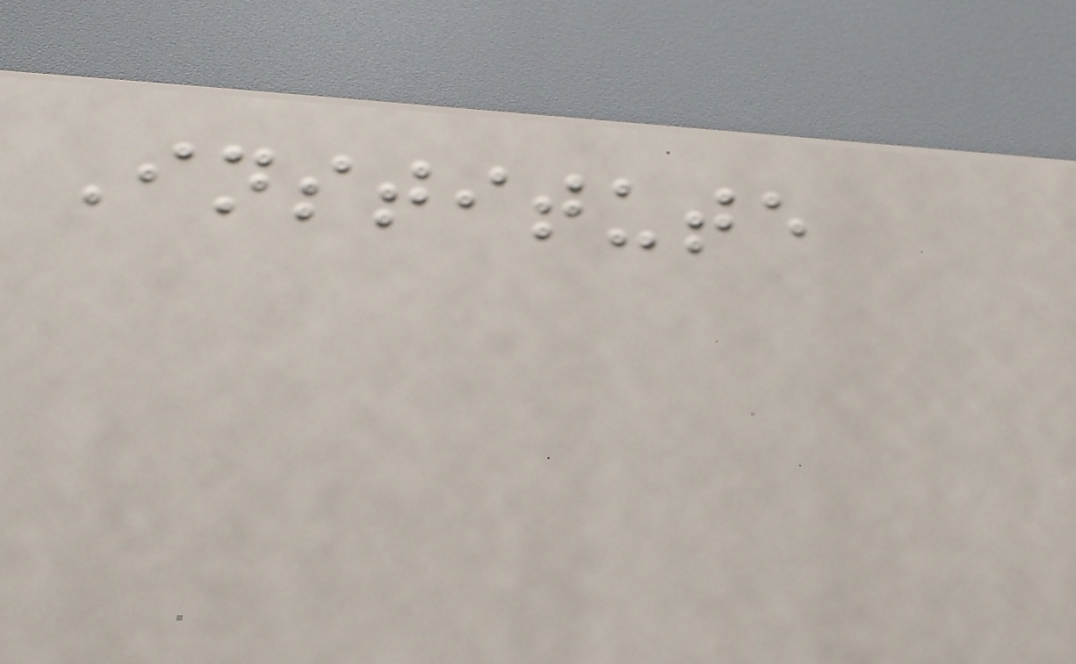Institute
